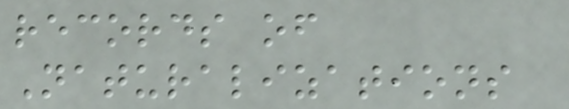records of
Naturalizations
